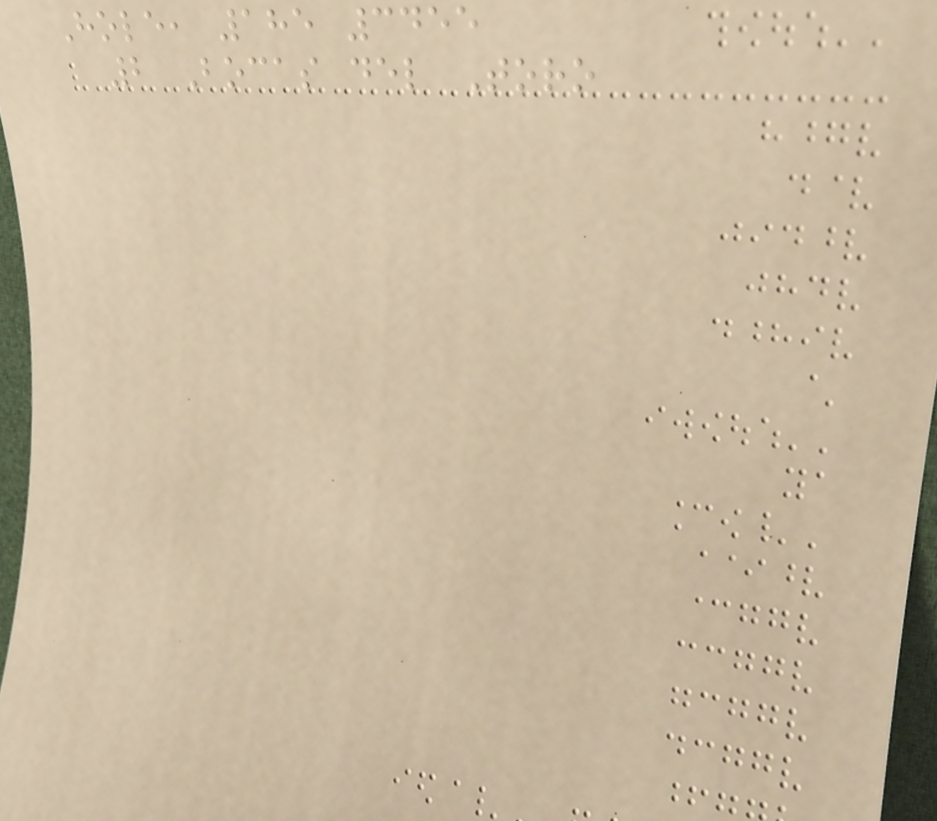Hole, 185 3455
2 Bocas del Toro
